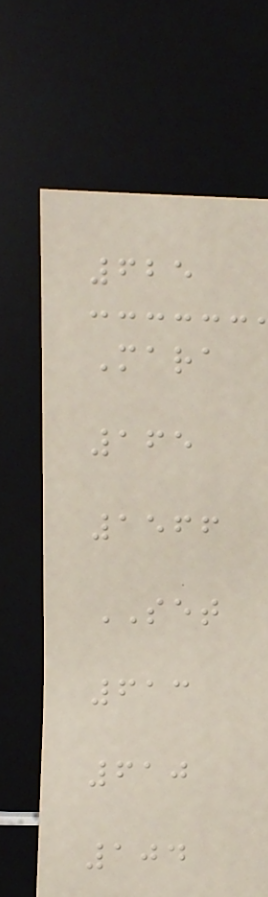625
Mara
165
1566
SET
613
610
104
